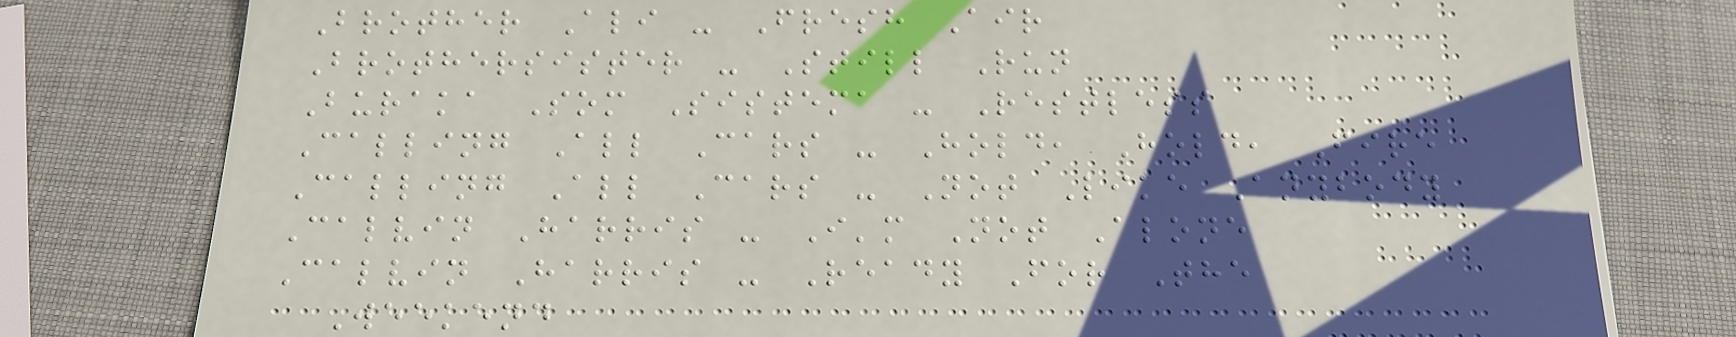Brother Ali - Fresh Air
Brothersister - Still Run
Buraka Som Sistema - Restless
Calling All Cars - Hold, Hold, Fire
Calling All Cars - Not Like Anybody
Calvin Harris - I'm Not Alone
Calvin Harris - Ready For The
Weekend
